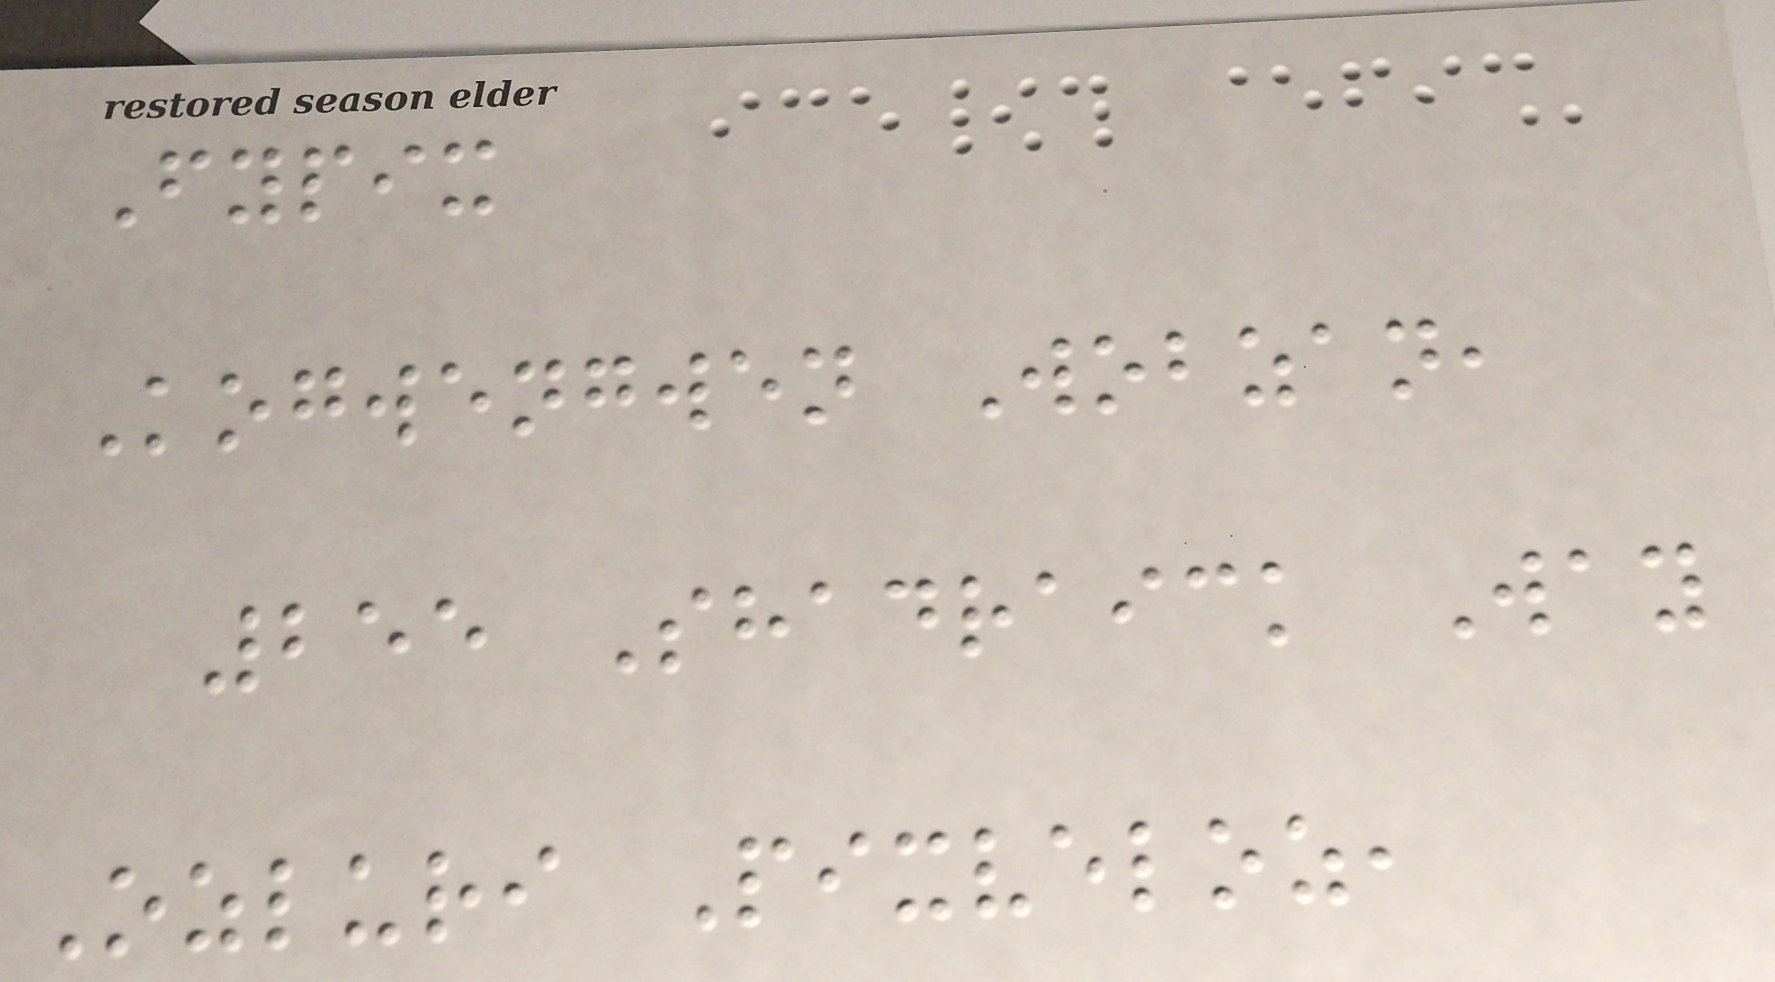Fypix
Kogwengwen Wobzan,
255 Shadraick Way
Ozluri Pixveloz,
